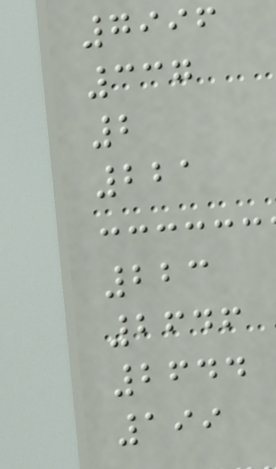7996
337
2
221
223
2646
2644
199
